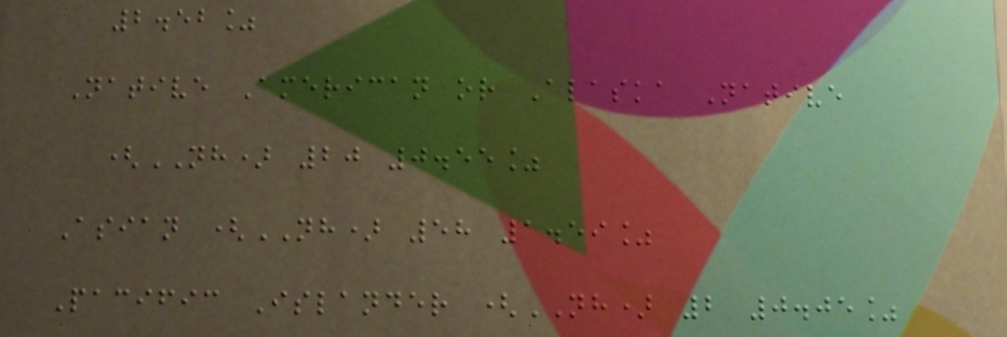2.52%
Native American or Alaska Native
(NH) 20 0.55%
Asian (NH) 58 1.59%
Pacific Islander (NH) 2 0.05%
